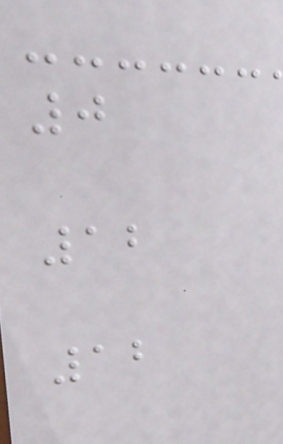0
12
12
